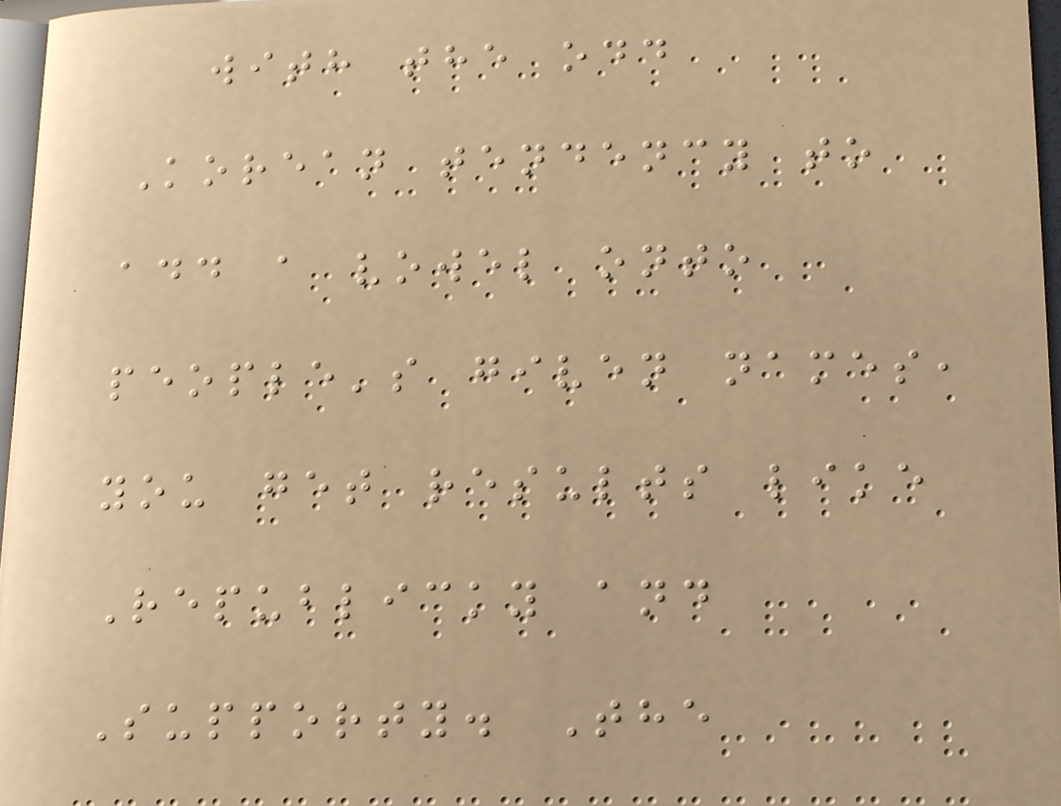with the odd
Korean tendency to
add a vowel onto
people's given names,
you get results like
Republicky and
Supporty. The
